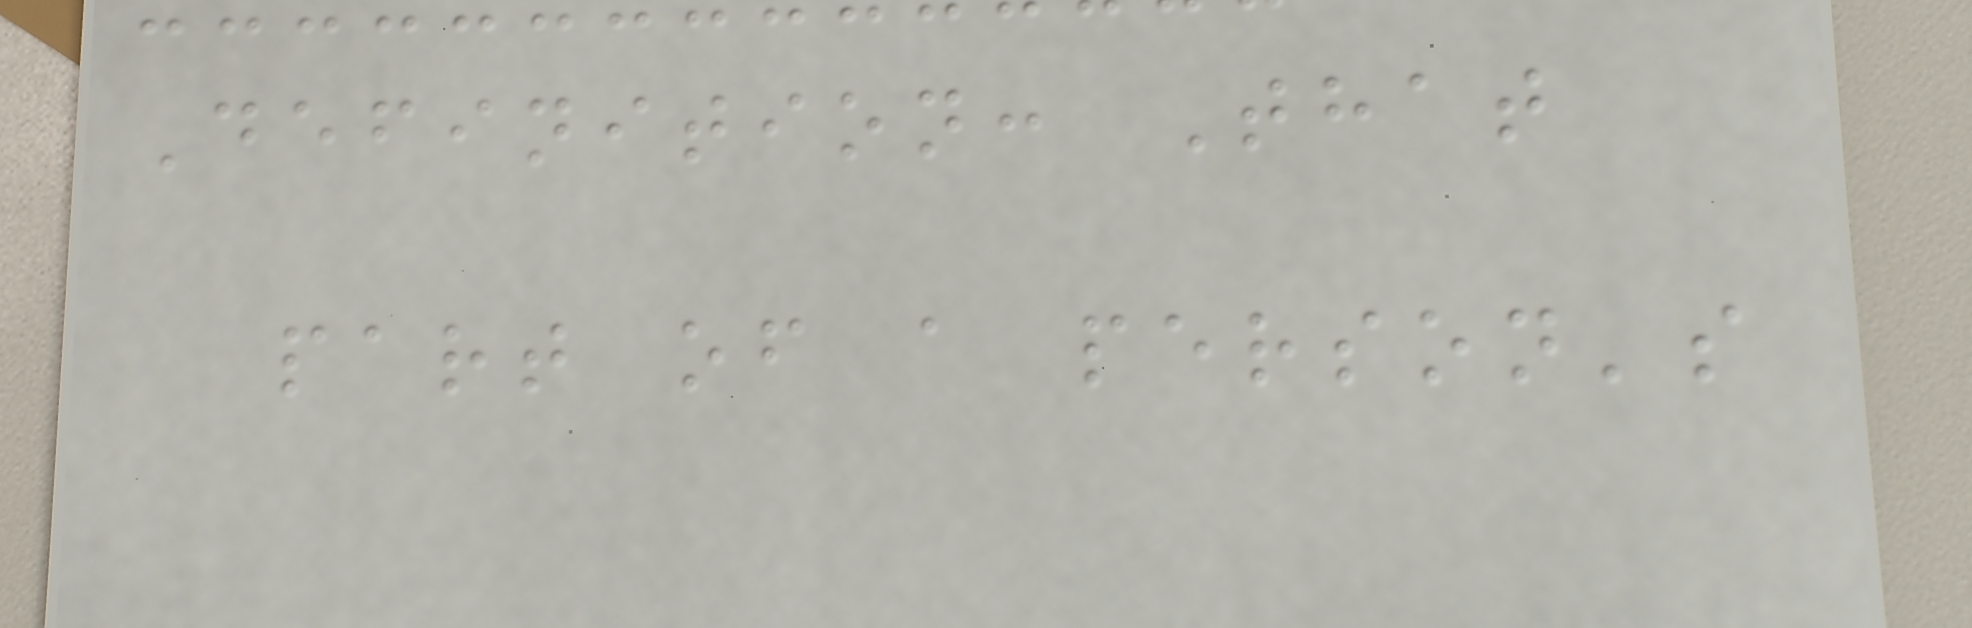Definition: That
part of a person's
